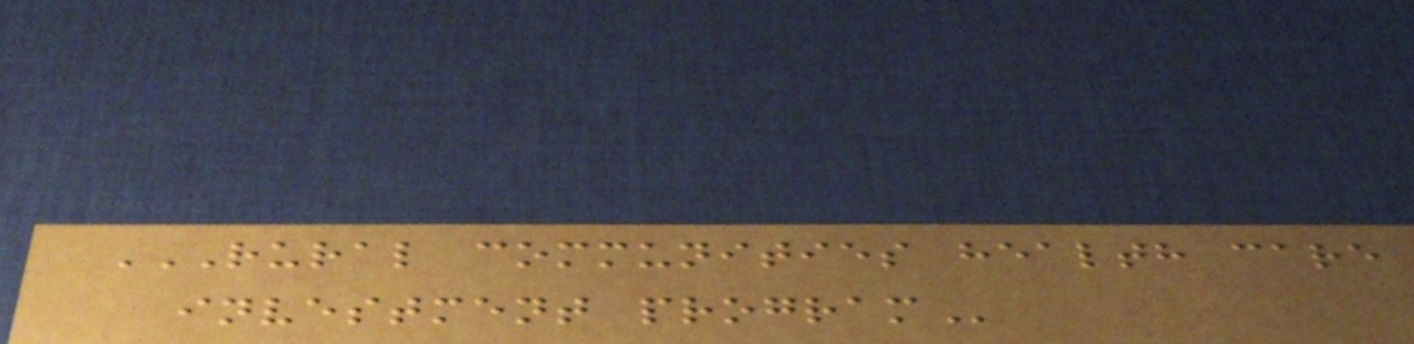RURAL COMMUNITIES HEALTH CARE
INVESTMENT PROGRAM
